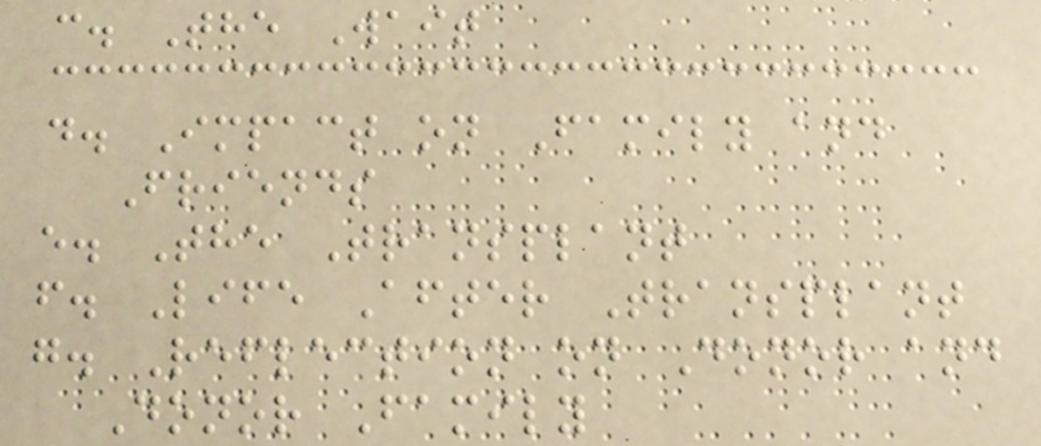c. The Wait
d. Impact on Family and
Friends
e. The Transplant
f. Life After Transplant
g. Reflection on Donor and
Donor Family
